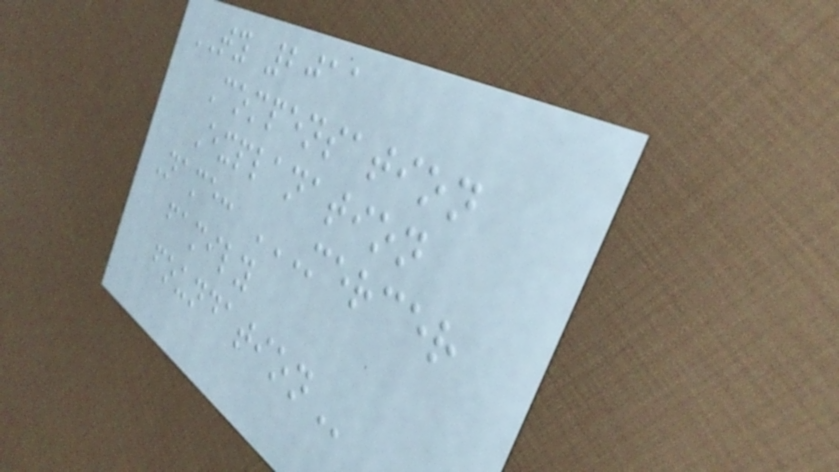TY 2011
Compensation
Explanation
Name: MERCER
FAMILY
FOUNDATION
